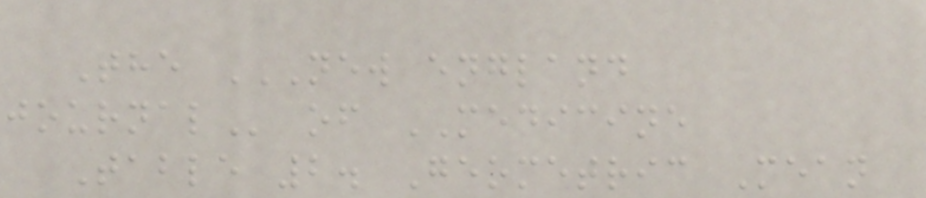The NEW ENGLAND
JOURNAL of MEDICINE
Table 2. Geometric Mean
